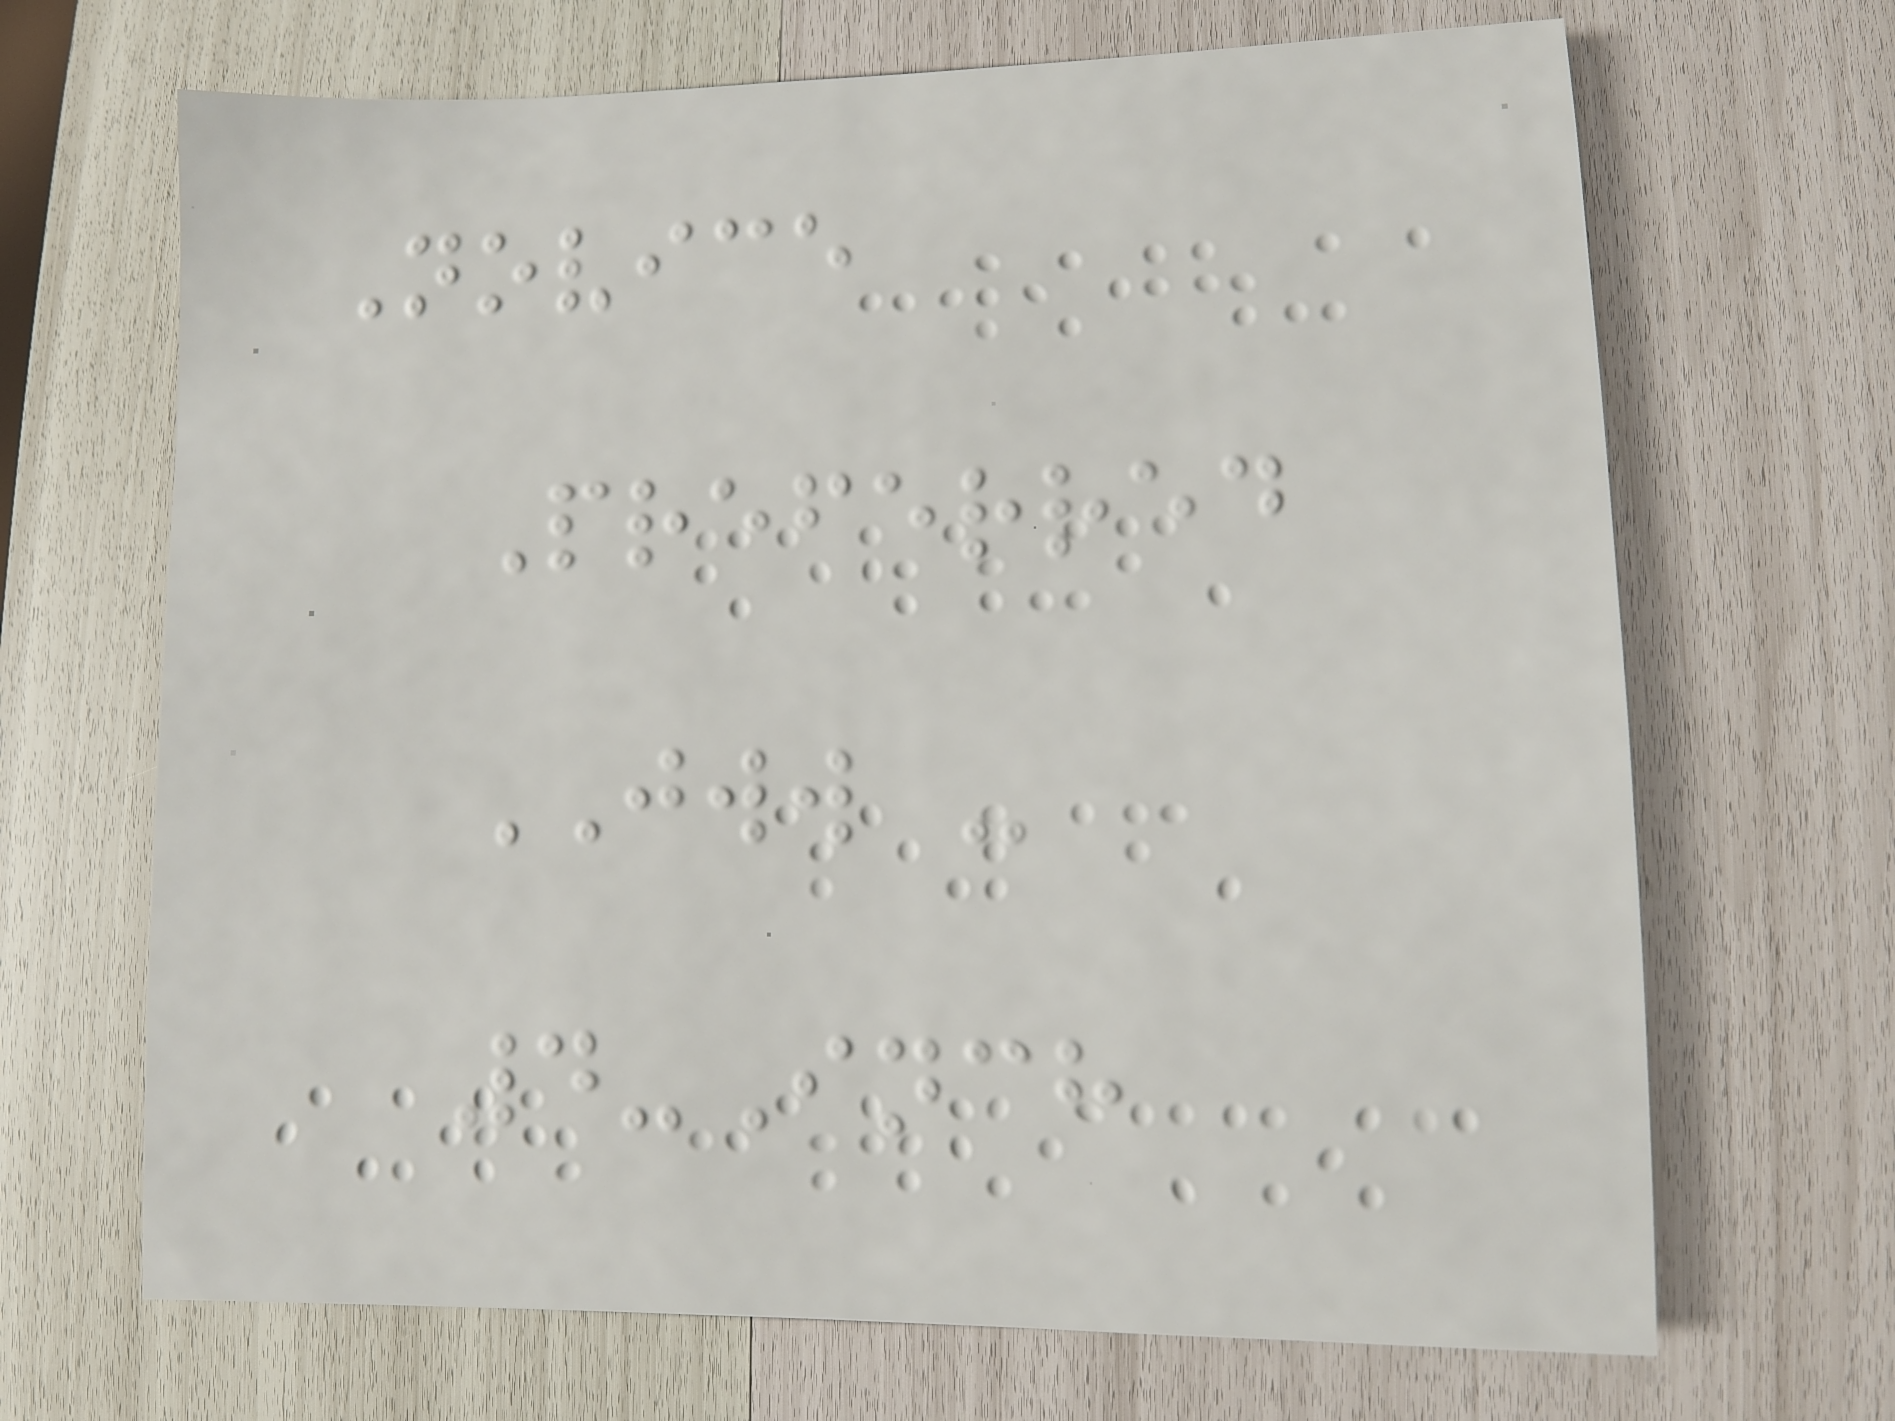Novice
Preferred
JWW -
4-Inch
